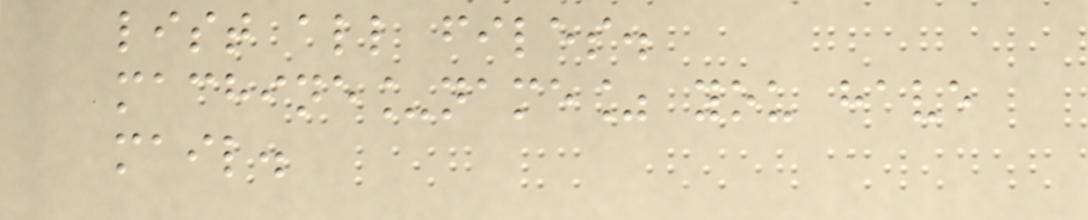list all files.
machine_name% you have
mail.
